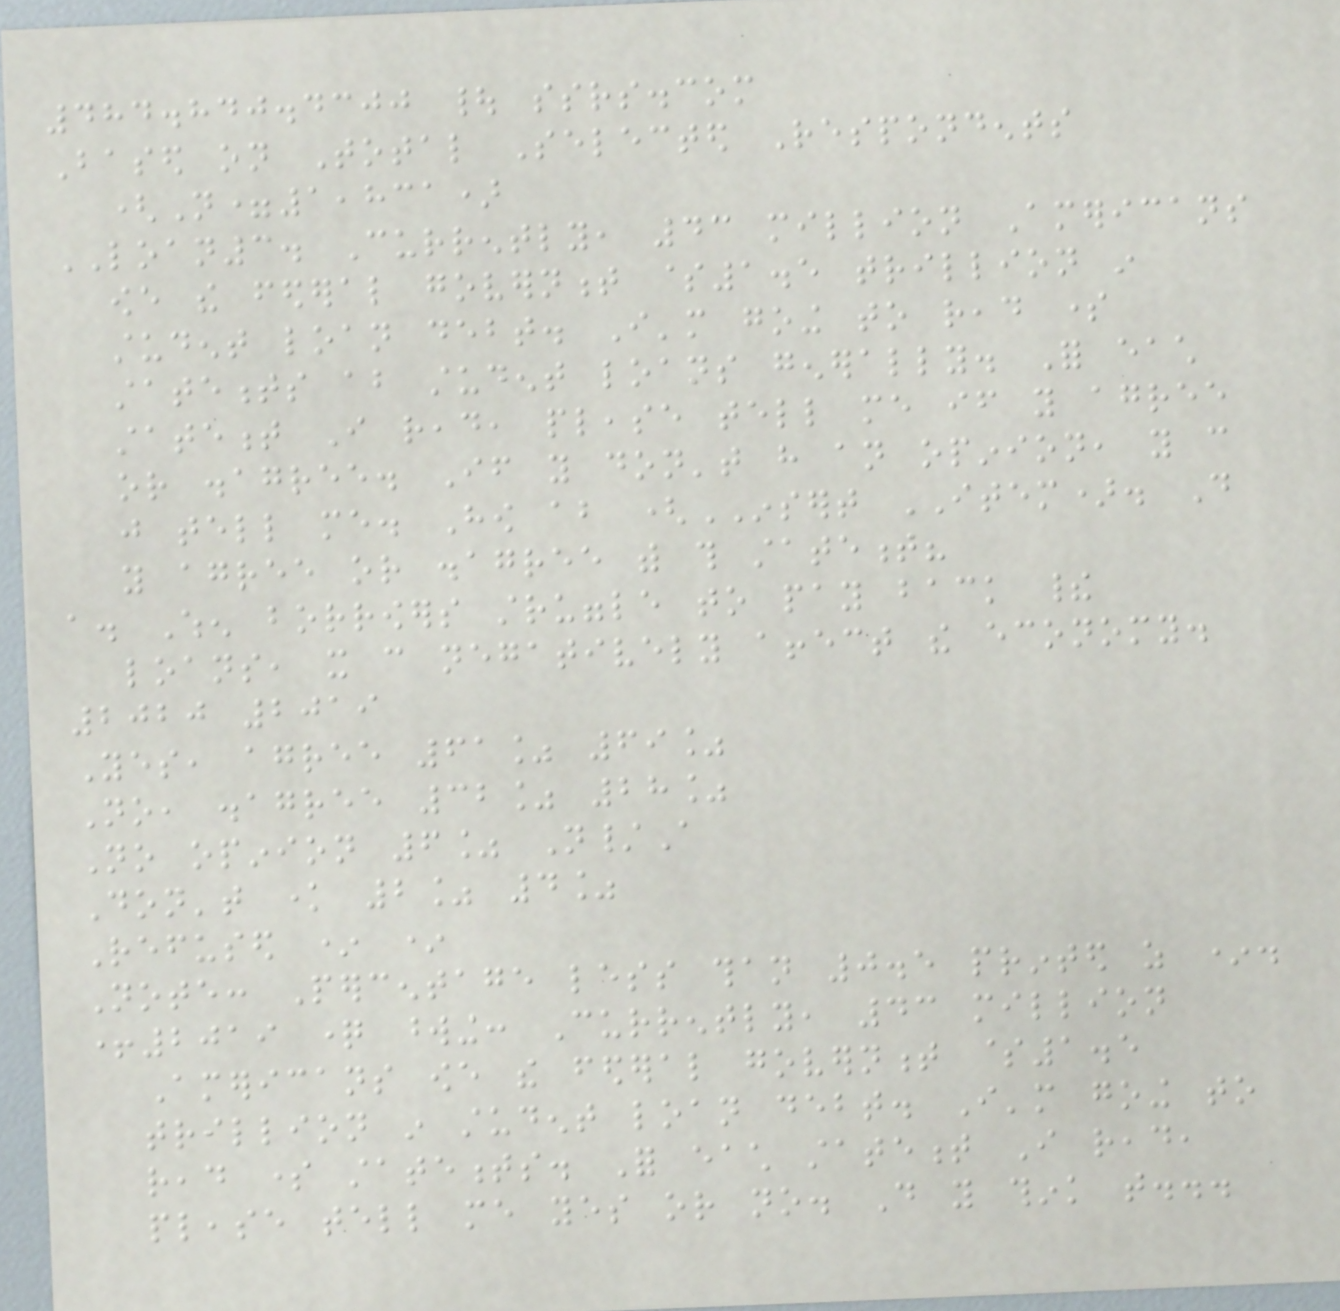484.840.4300 | ssrs.com
Based on Total Selected Respondents
(N=1,831)
LOAN3. Currently, 43 million Americans
owe the federal government $1.5 trillion in
student loan debt. I'm going to read some
statements about student loans generally. For each
statement I read, please tell me if you agree
or disagree. If you don't have an opinion, you can
just tell me. How about (INSERT ITEM). Do
you agree or disagree with this statement?
a. When borrowers struggle to pay back their
loans, it can negatively affect the economy.
2020 2019
Yes, agree 61% 69%
No, disagree 32% 28%
No opinion 6% N/A
Don't know 2% 4%
Refused * *
Note: Percentage less than 0.5 printed as *.
+2019 question wording: Currently, 43 million
Americans owe the federal government $1.5
trillion in student loan debt. I'm going to
read some statements. For each statement I read,
please tell me yes or no. Do you think that...
